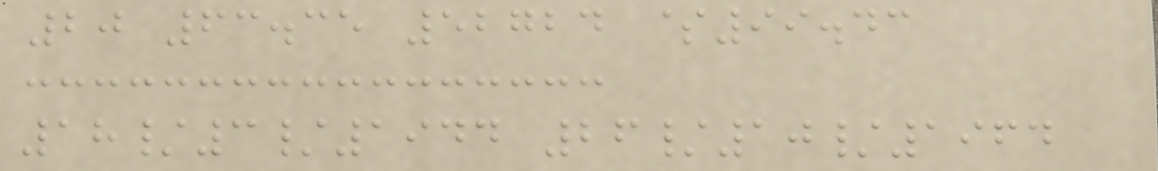20 63.35 52724 $99.43
18/3/1944 26/10/1964
